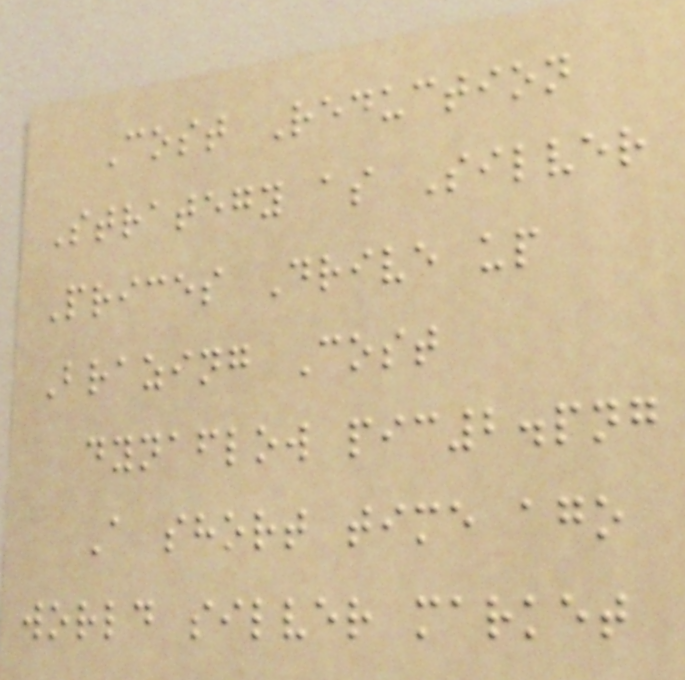Cost Reduction
Strategy as Silver
Prices Drive up
Brazing Cost
dynaflow pic2.png
A short time ago
world silver market
